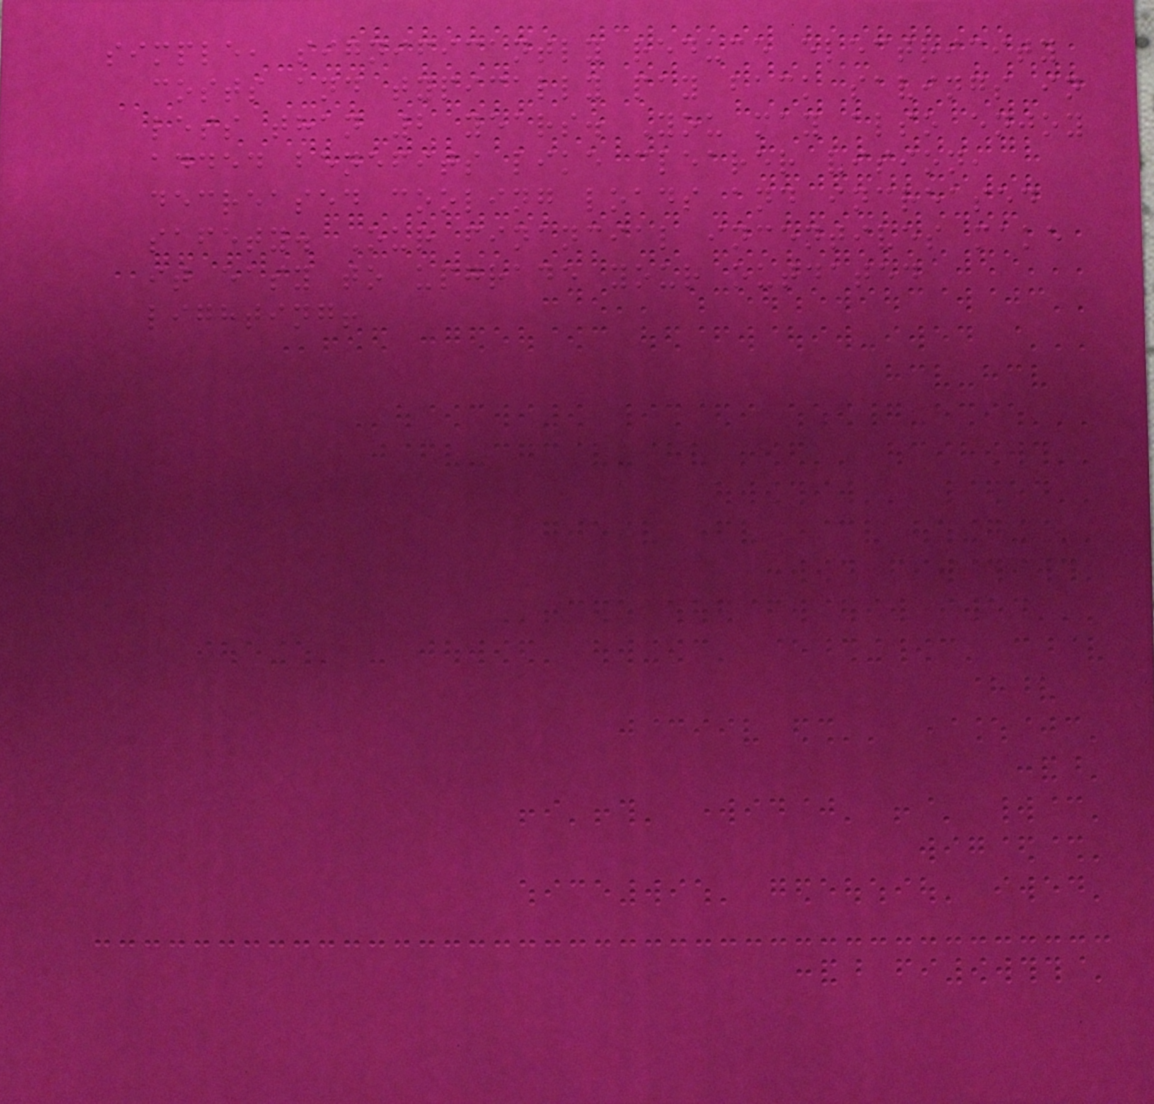simple, significantly reduce electricity
costs and typically pay back savings in
less than 2 years. You may also enjoy
added benefits like clearer vision,
decreased cooling loads and increased
safety. Our financial incentives make
it easy to upgrade your outdated
lighting!
